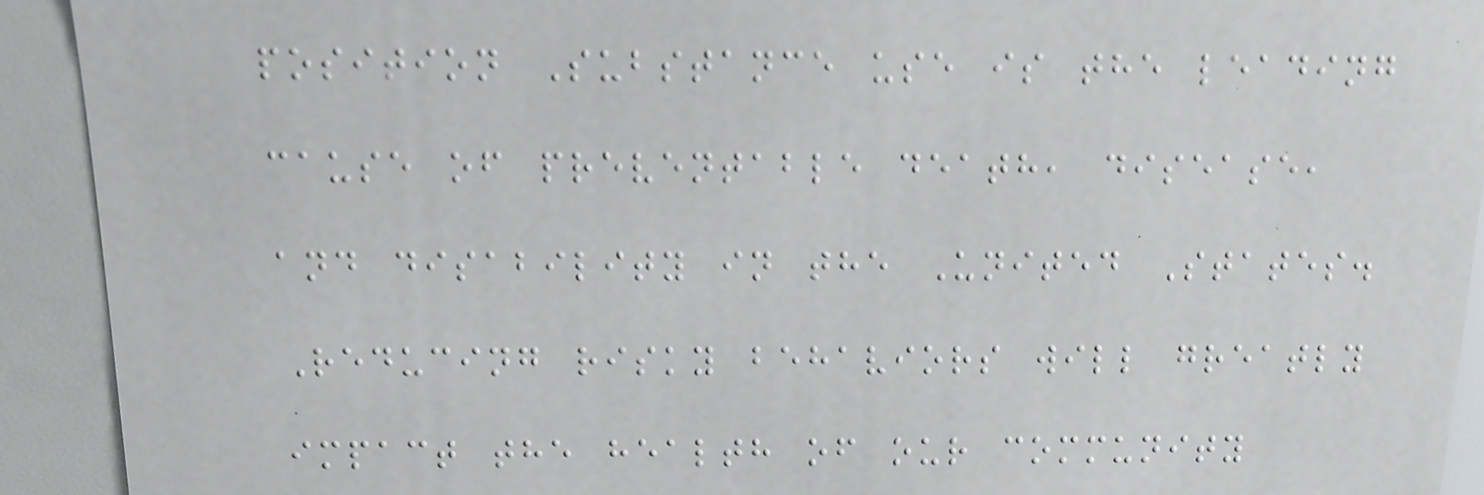position Substance use is the leading
cause of preventable death, disease,
and disability in the United States.
Reducing risky behaviors will greatly
impact the health of our community
